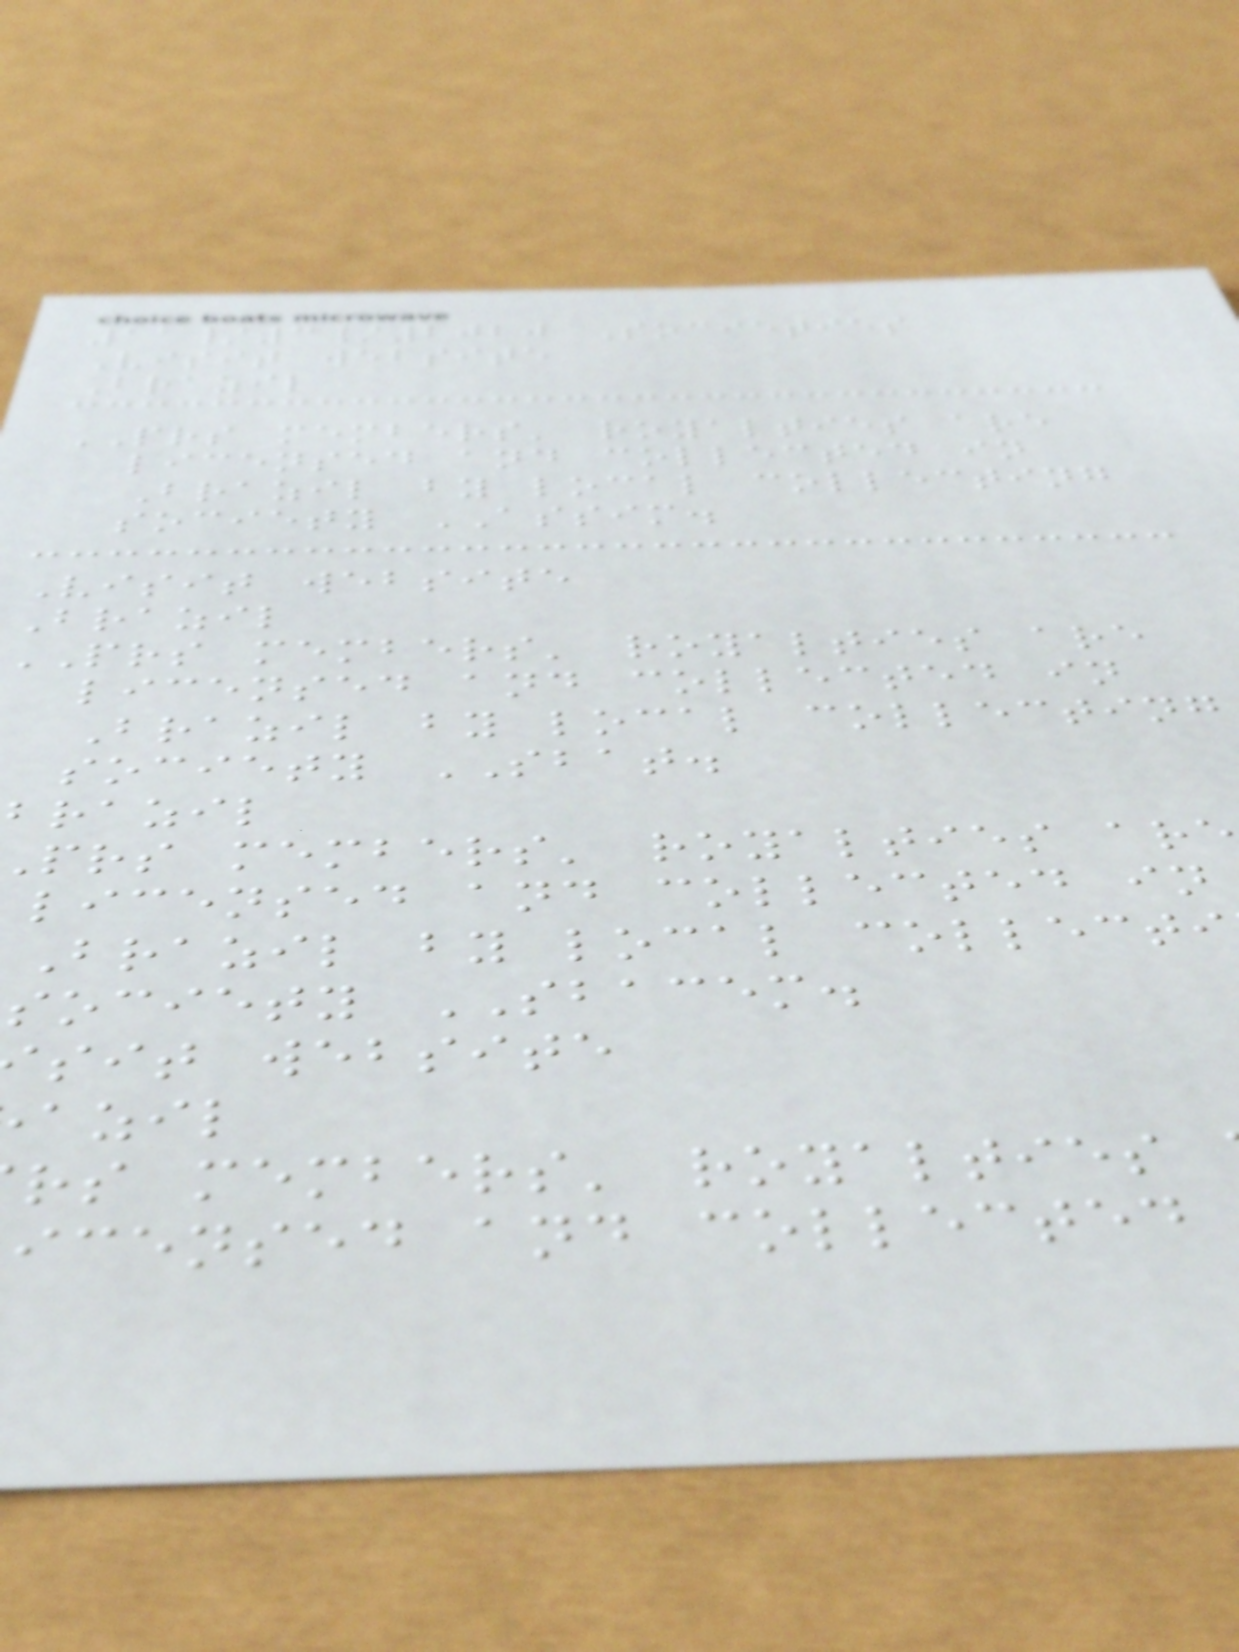11/3/2020 Societies
Visit website
Brazil
PRS members' royalties are
licensed and collected in
Brazil by local collecting
society ASSIM.
Visit website
Brazil
prs members' royalties are
licensed and collected in
Brazil by local collecting
society SBAT.
brazil
prs members' royalties are
licensed and collected in
Brazil by local collecti
society SBACEM.
sit website
azil
rs members' royalties
icensed and collected
